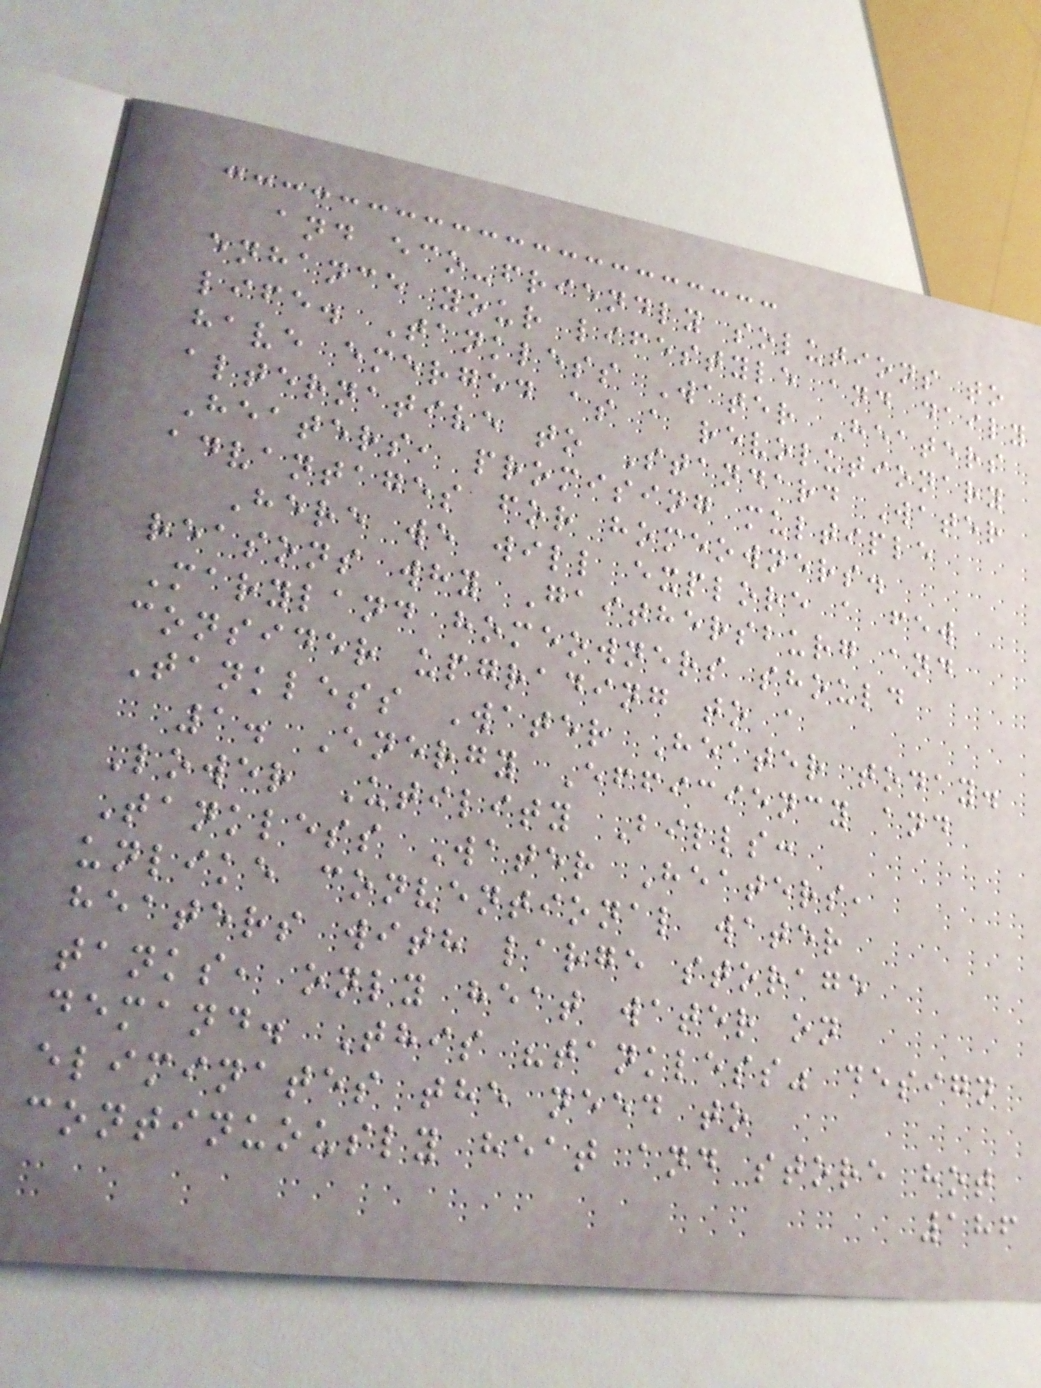and eco-friendly solutions to
enhance your lifestyle and daily
life. Tankless Water Heaters
have emerged as a revolutionary
alternative to Standard Water
Heaters, promising multiple
advantages for homeowners.
Here we will explore a few
reasons why Gaithersburg and
Maryland homeowners should
consider upgrading to a
Tankless Water Heater today.
1. Energy Efficiency and
Lower Utility Bills:
Tankless Water Heaters,
unlike conventional water
heaters with large storage
tanks, only heat water on
demand. This "tankless" design
eliminates the need to
continuously heat and store hot
186
